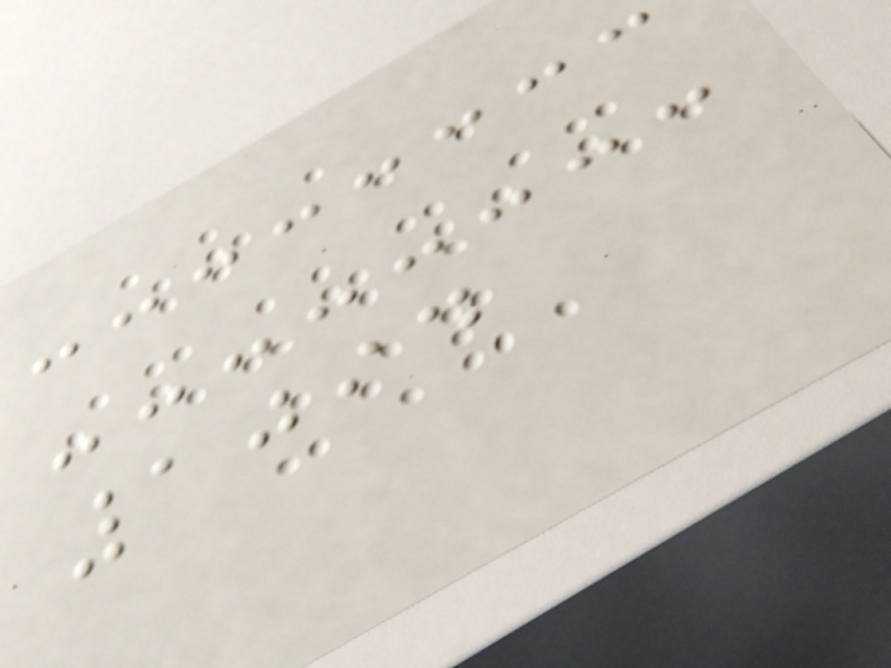1094
